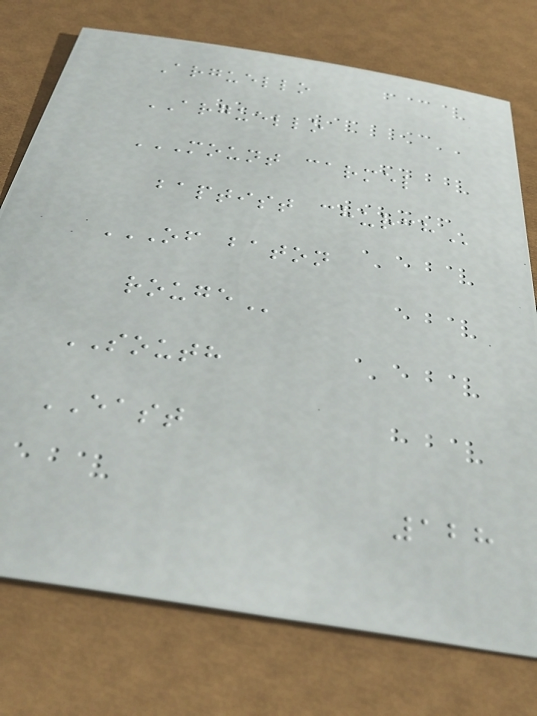Arguello
ARGUELLO
MOUNT CARMEL
BAPTIST CHURCH
OF BATON
ROUGE
SOUTH
EAST
128
